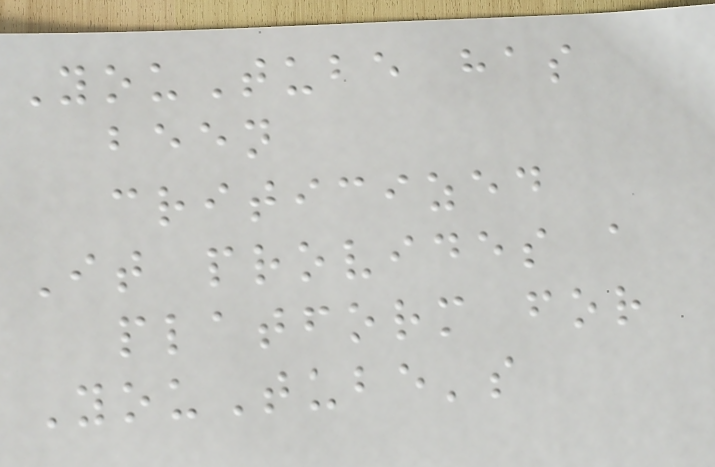YouTube has
been
criticized
It provides a
platform for
YouTube's
